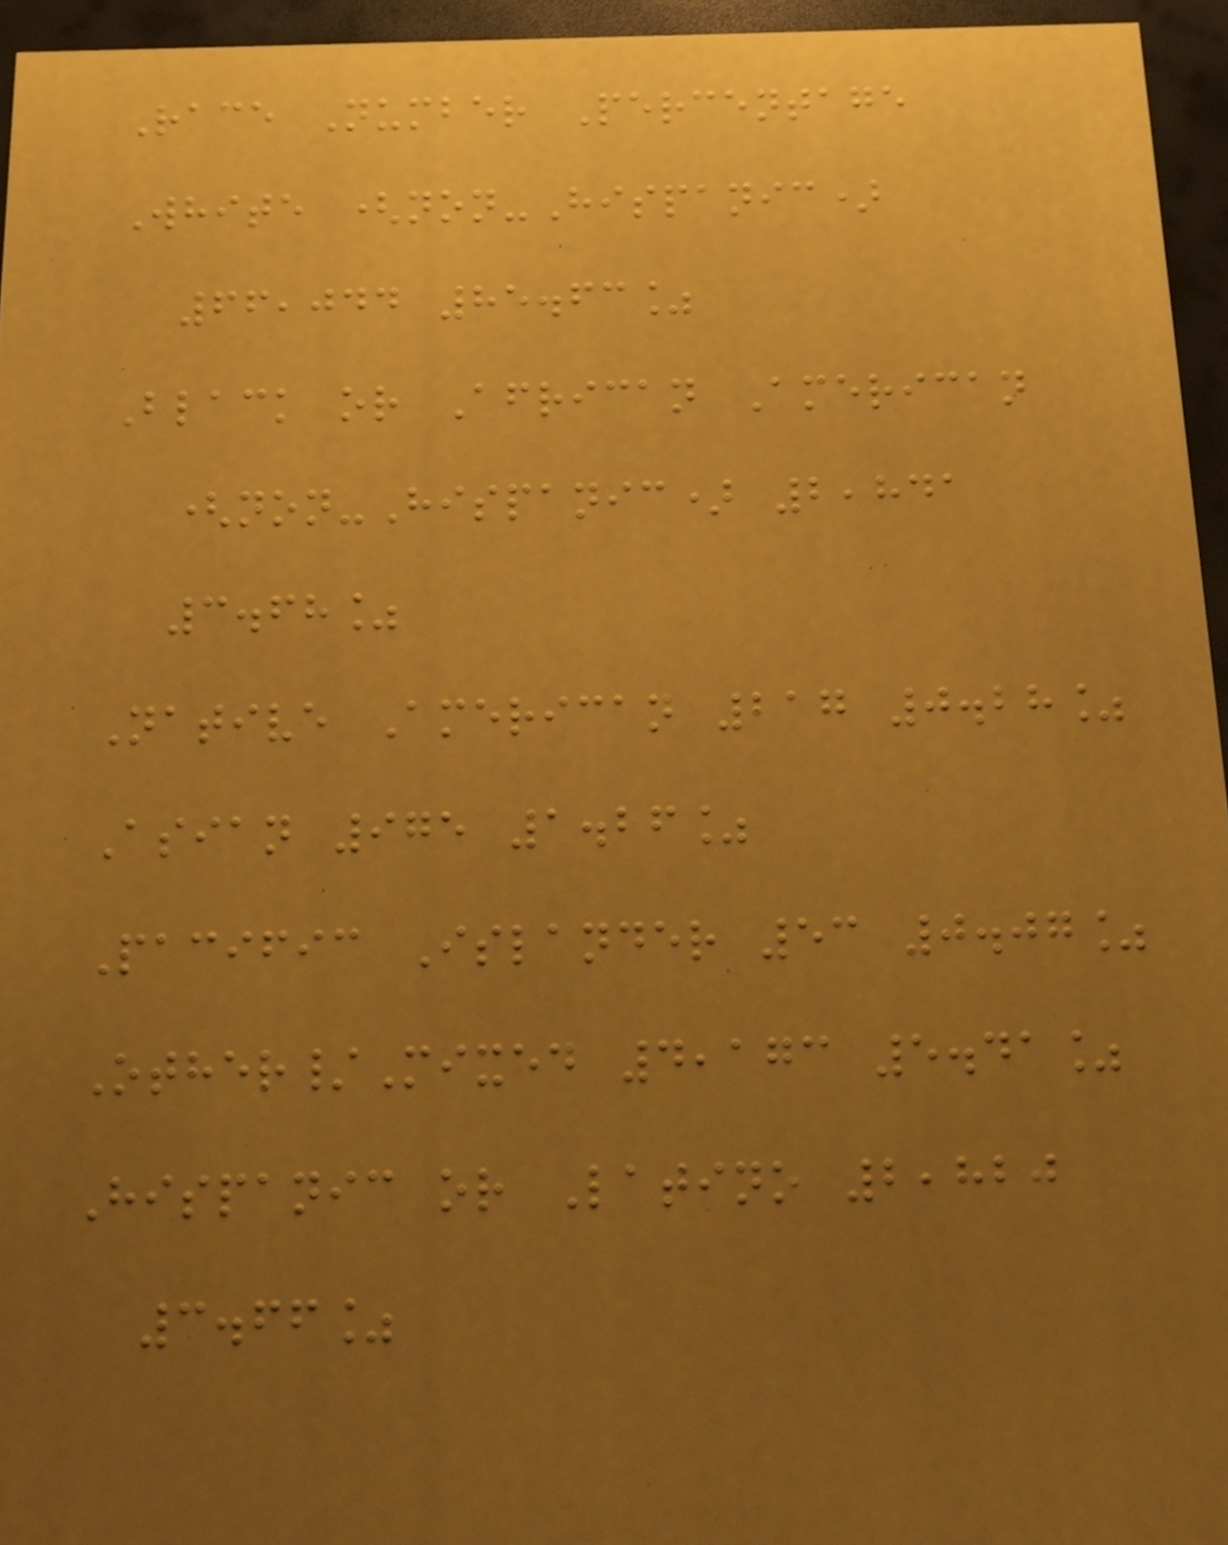Race Number Percentage
White (non-Hispanic)
66,044 85.63%
Black or African American
(non-Hispanic) 2,841
3.68%
Native American 217 0.28%
Asian 975 1.26%
Pacific Islander 53 0.07%
Other/Mixed 4,173 5.41%
Hispanic or Latino 2,820
3.66%
